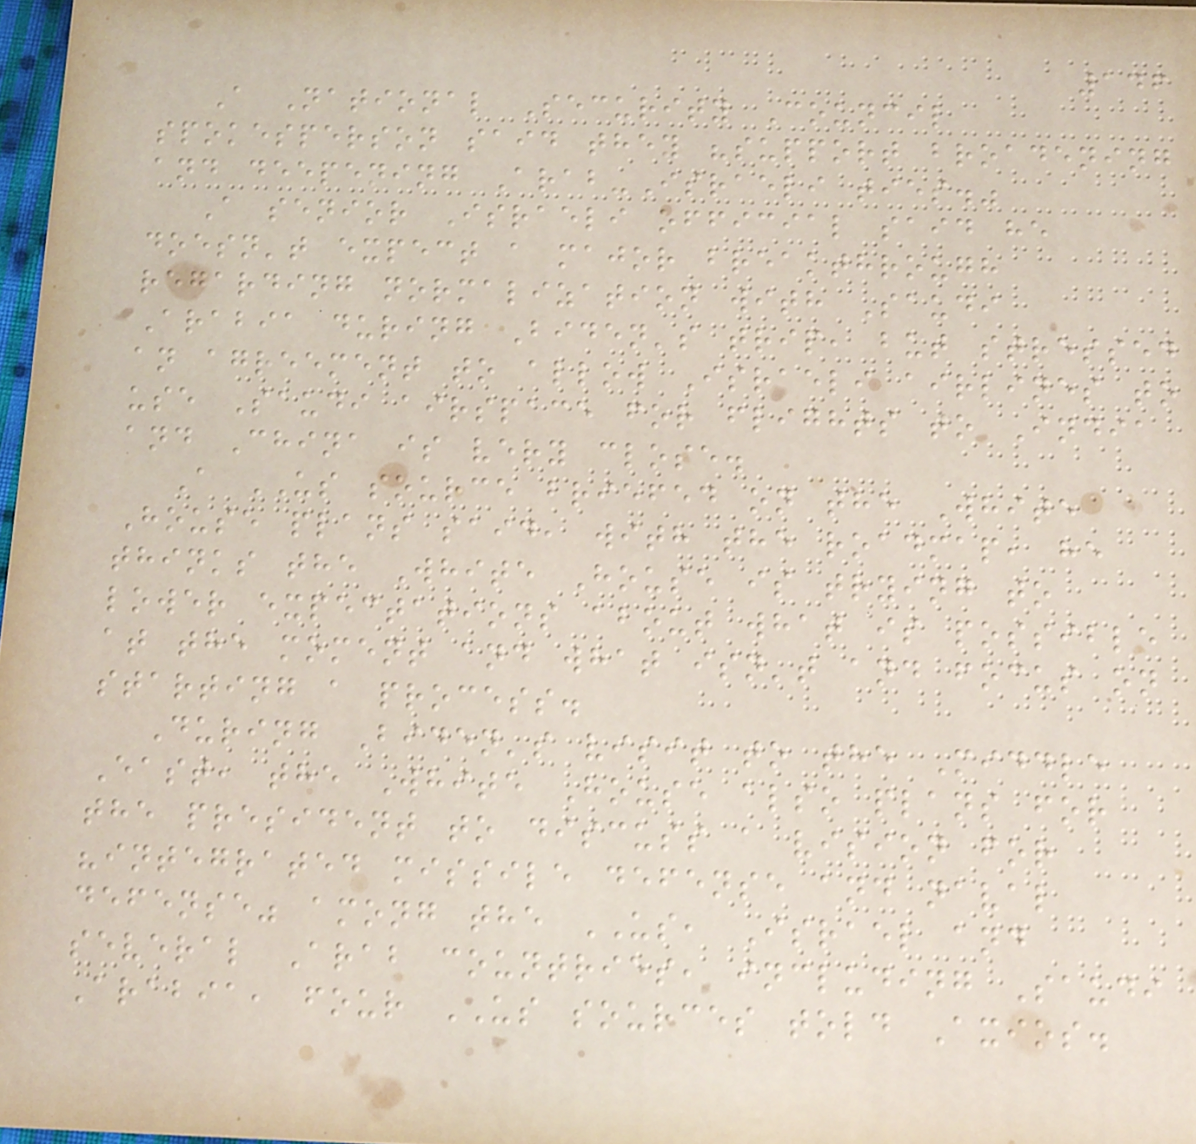146
A National Security Council
spokesperson said they "support broadening
and deepening Arab-Israeli ties."
A senior Israeli official said he
doesn't expect a major breakthrough
regarding normalization with Saudi
Arabia during Biden's trip, but stressed
an agreement to allow Israeli airlines to
use Saudi airspace for flights to India
and China is very close.
A US source briefed on the White
House plans said, with the roadmap, he
thinks the White House is trying to
lower expectations about what is possible
at the moment and what isn't and focus on
starting a process.
During Biden's visit to the Middle
East, the White House also plans for
the president to discuss a vision for
"integrated missile defense and naval
defense" among the US, Israel and
several Arab countries, including Saudi
Arabia, four US sources told Axios.
